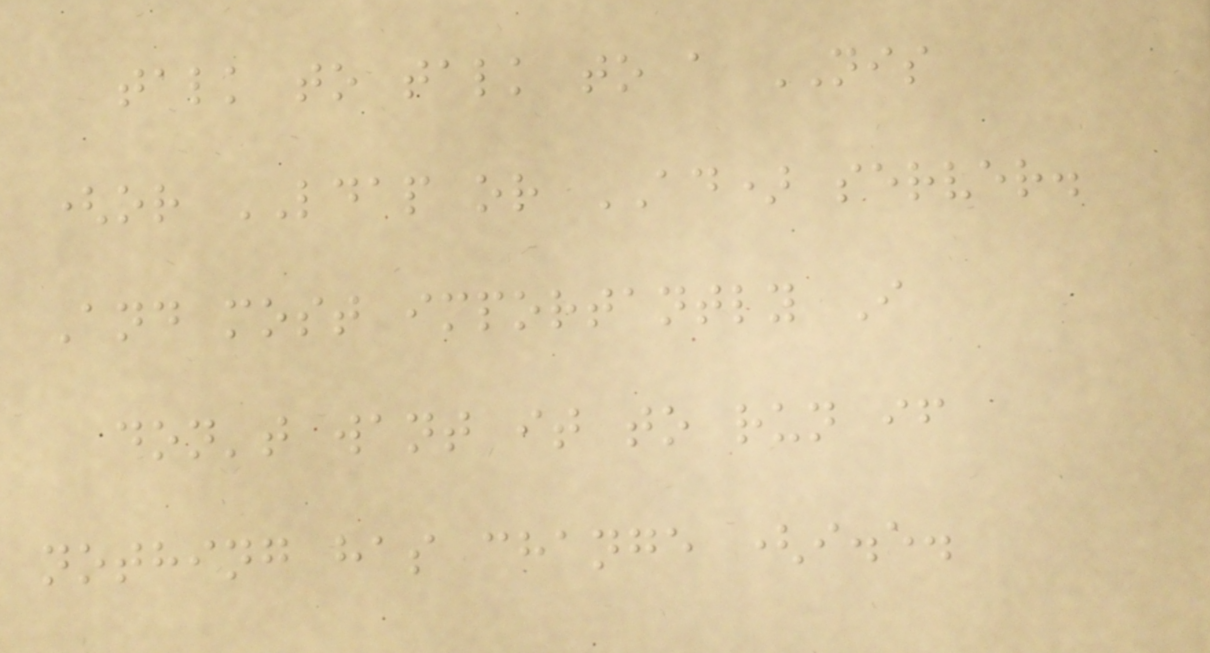talk to talk to a NIS
(or LDAP or AD) server.
And most importantly I
don't want it to run if
nothing has change (i.e.
